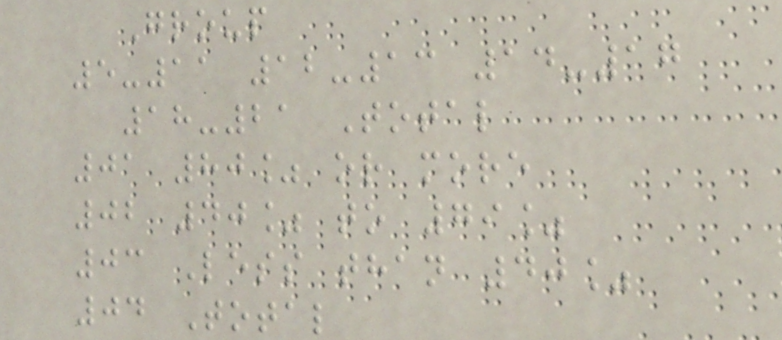Group
5-11 12-13 14-17
18-21 Total
01 80% or more
02 40% to 79%
03 Less than 40%
04 Total
